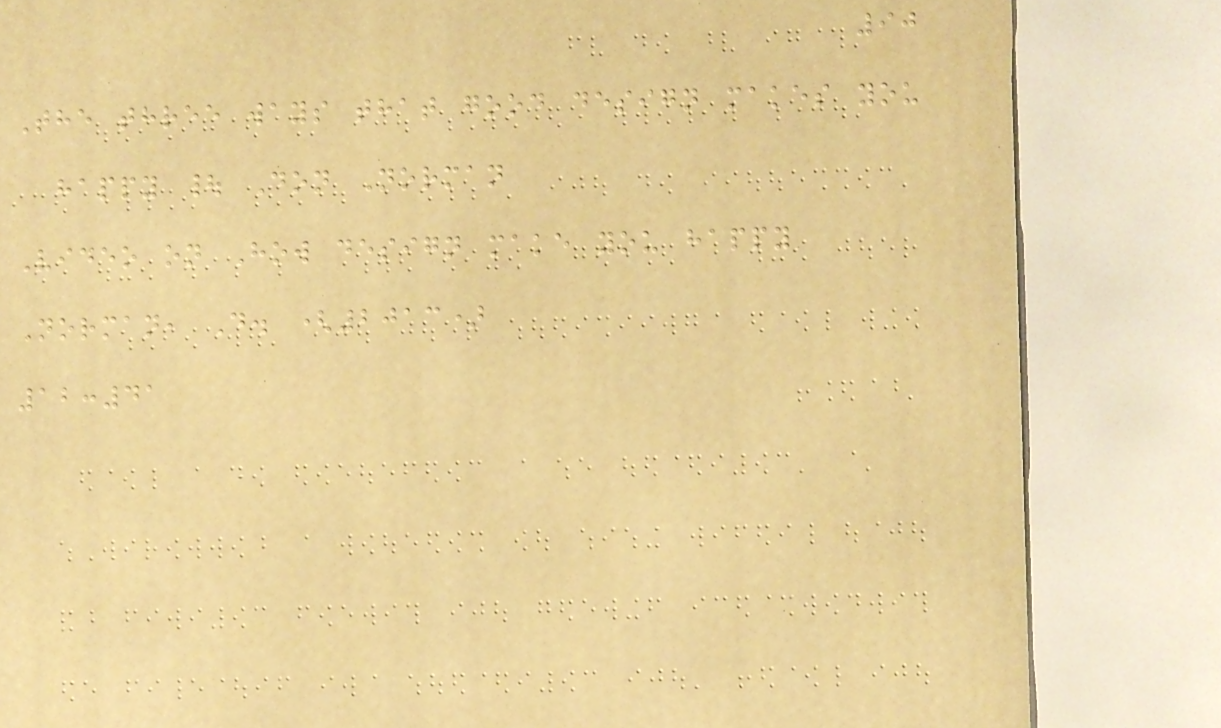90
The three ways that good design makes you
happy | Don Norman
Video on How design make you happy
Norman, D. (2013)
12:41
